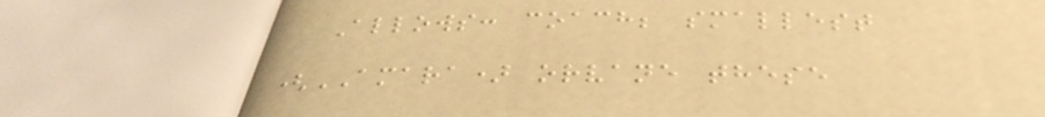Allows: coach; smallest
(AMARA) orvane these
